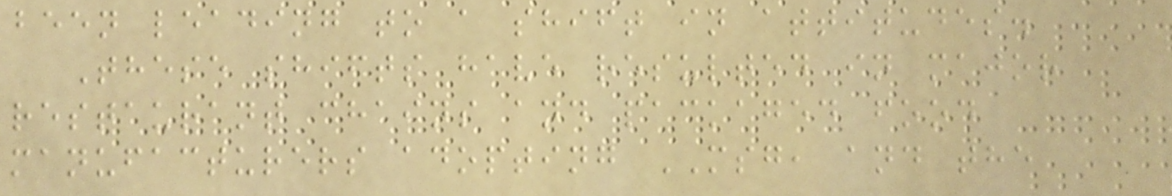been leading to a shift in attitudes.
These shifts have resulted in major
restaurant chains and packaged food
manufacturers adopting MSG, and the
